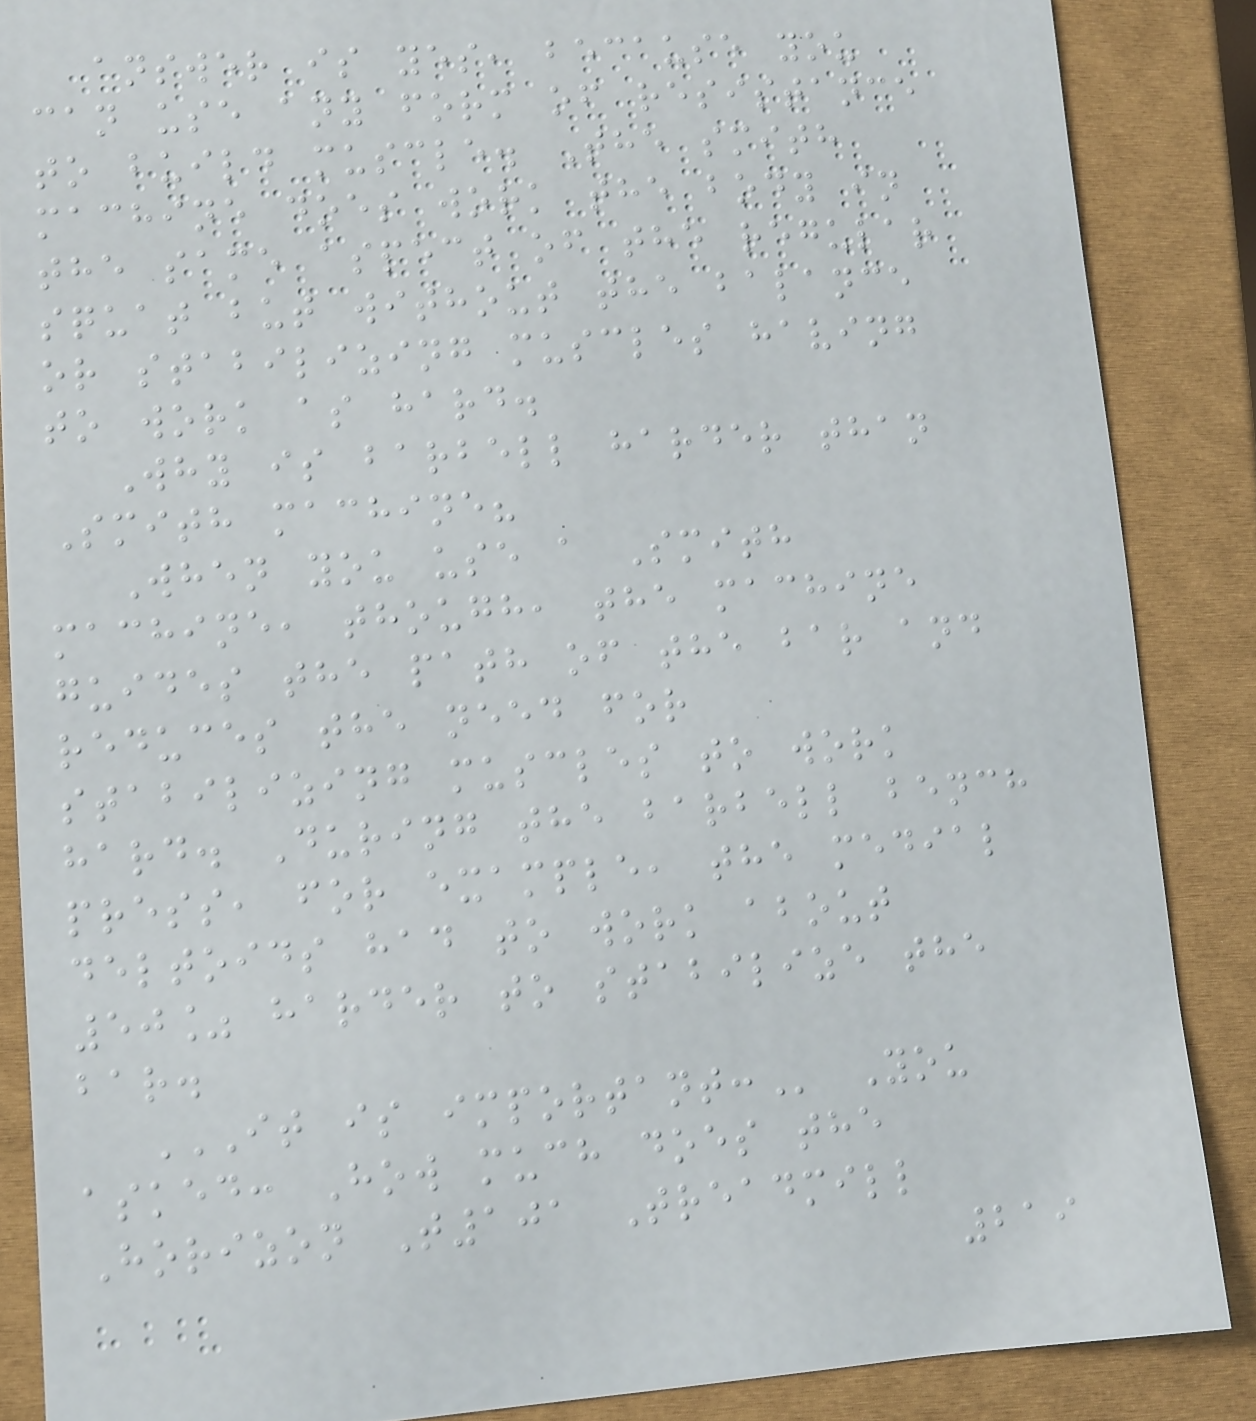answer is yes, because you
can use any form of resistance
to build muscle. The smith
machine does work the body in
the same aspect of the regular
squat but without the balance
or stabilizing muscles having
to work as hard.
Why is barbell harder than
Smith machine?
When you use a Smith
machine, though, the machine
guides the path of the bar and
reduces the need for
stabilizing muscles to work
hard. During the barbell bench
press, for example, the medial
deltoids had to work about
50% harder to stabilize the
bar.
IT IS IMPORTANT: You
asked: How much does the
Horizon T101 Treadmill
219
